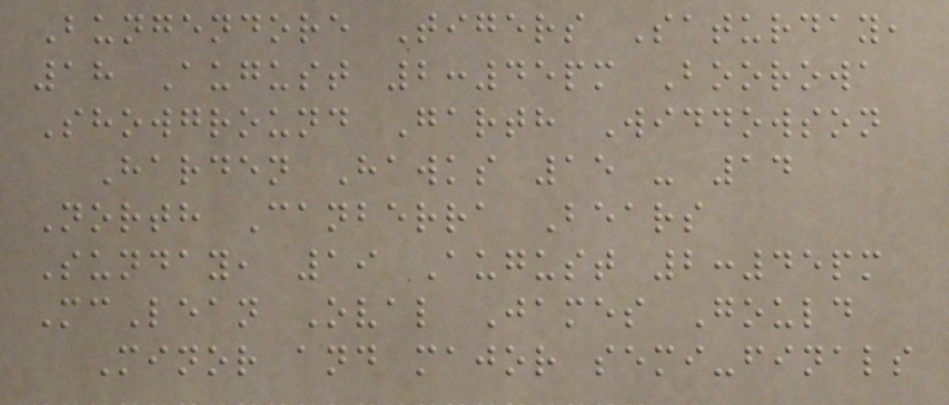Bungendore Tigers Saturday,
18 August 2:45pm Boorowa
Showground Garth Widdowson
Harden Hawks 15 - 14
North Canberra Bears
Sunday, 19 August 2:45pm
McLean Oval James Gould
Minor and major semi-finals
